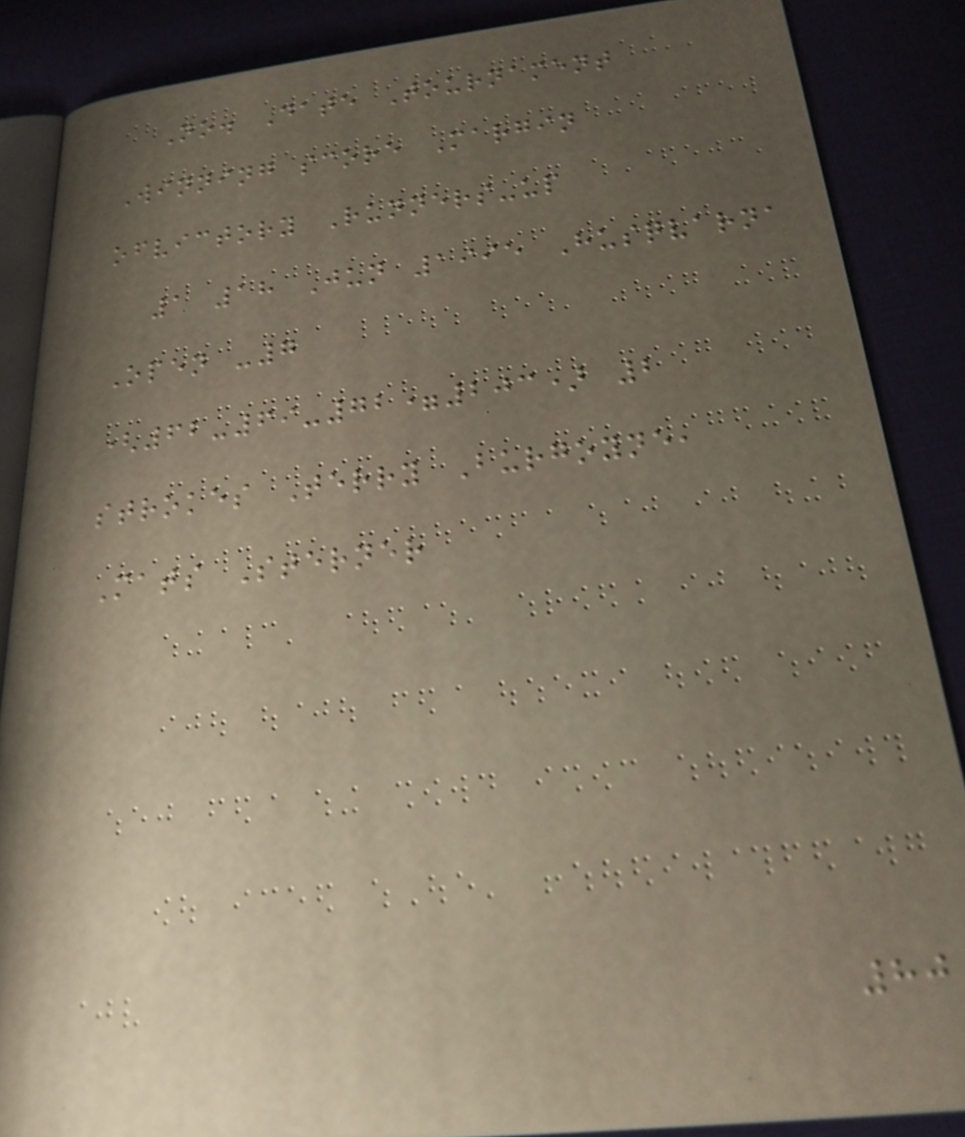No. Date Tournament
Winning score Margin
ofvictory Runners-up
1 18 Jun 1995 Husqvarna
Open -7
(62-69-72=203) 2
strokes Terry Burgoyne,
Mats Sterner
80
